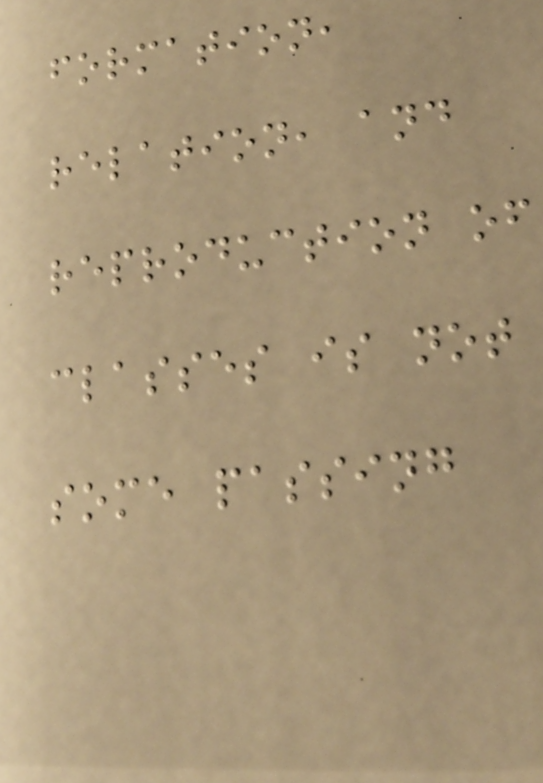formation,
relation, and
reproduction of
classes is not
some passing
